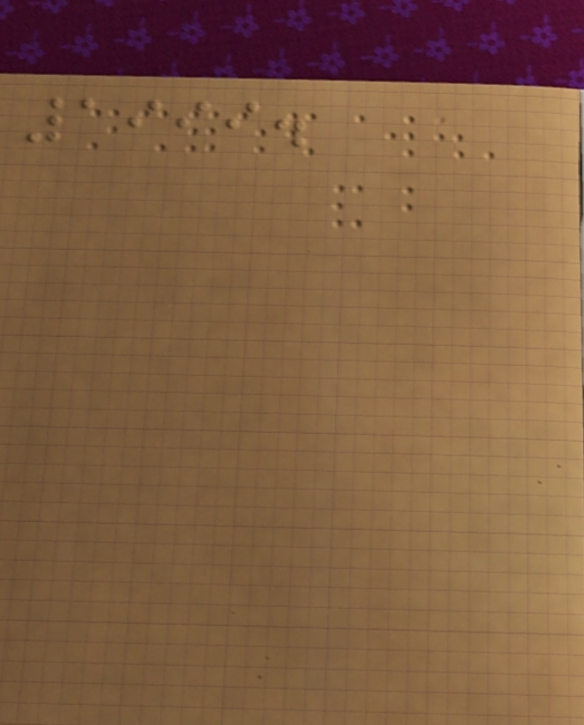1999.
